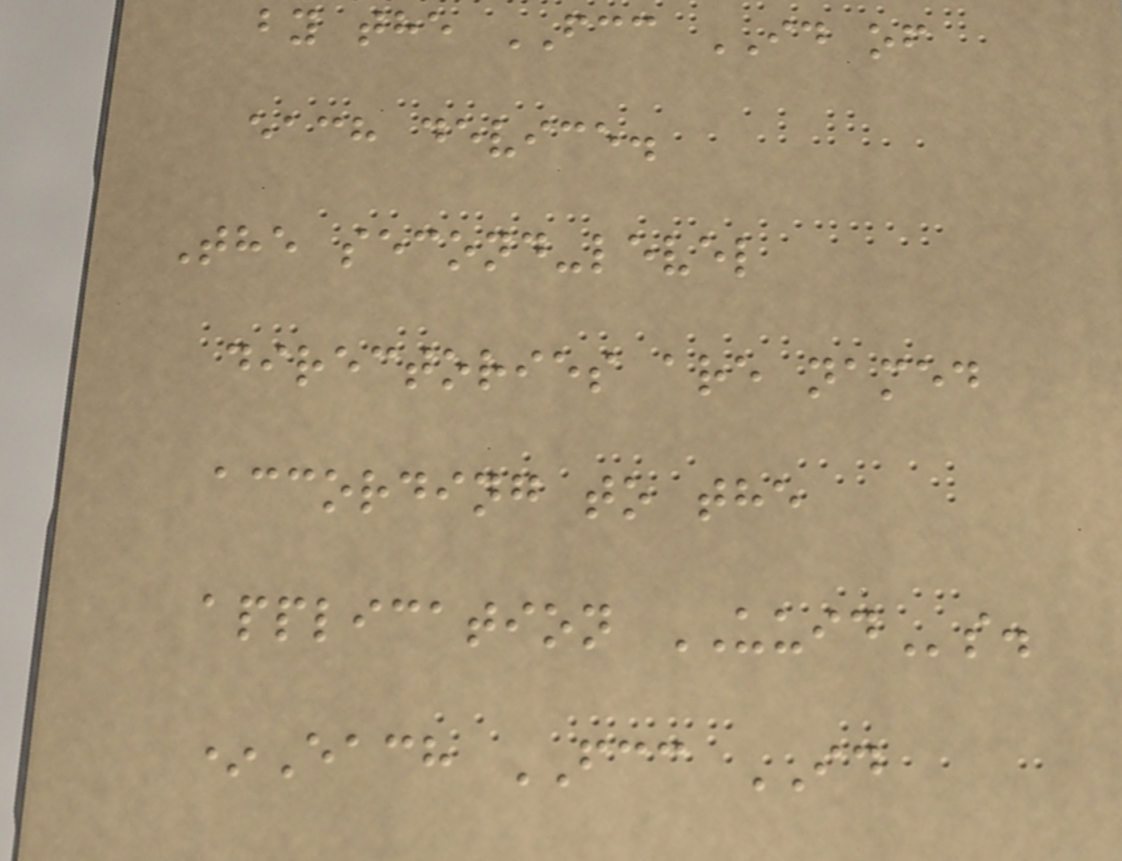by the FCC ID of
each device.
The second-level
directories are named
according to the
application UUIDs.
*Each FCC ID
